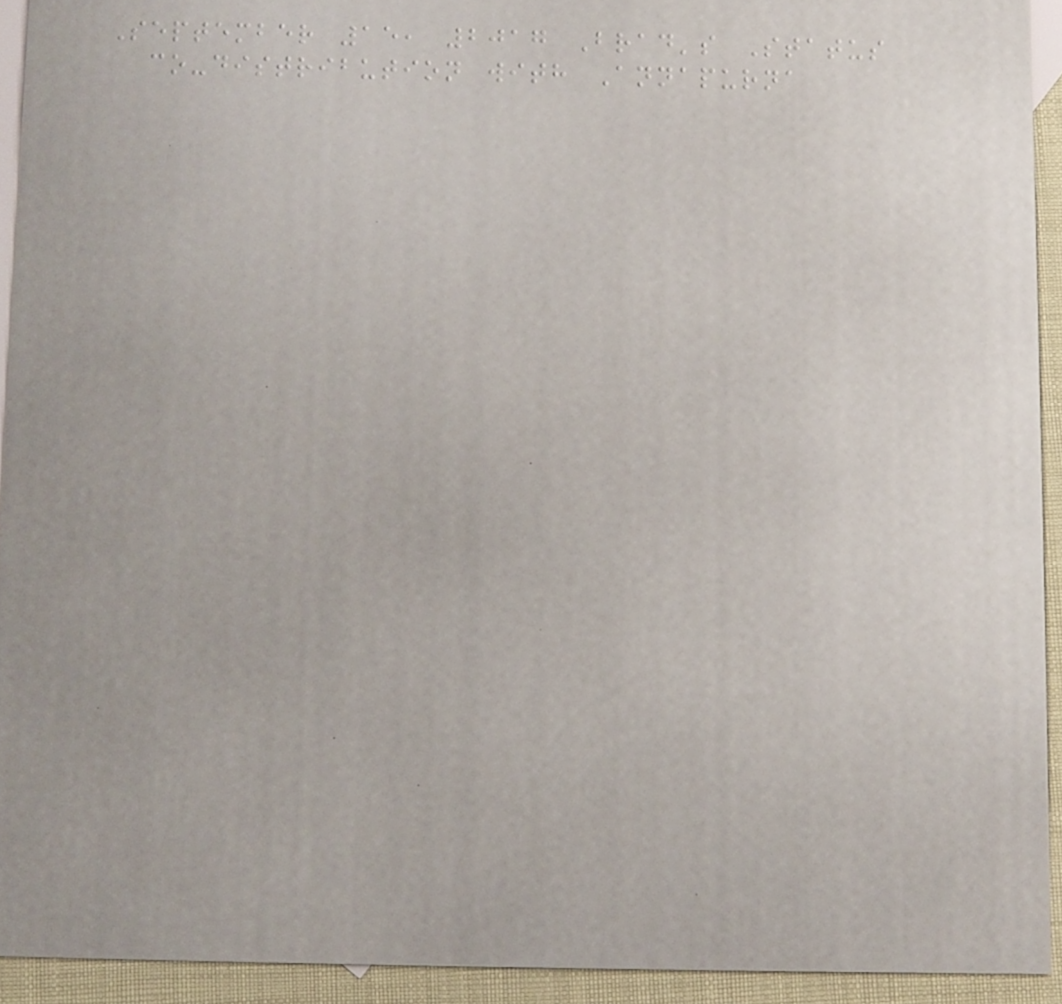September 15, 2017 Brad's Status
co-distribution with Annapurna
